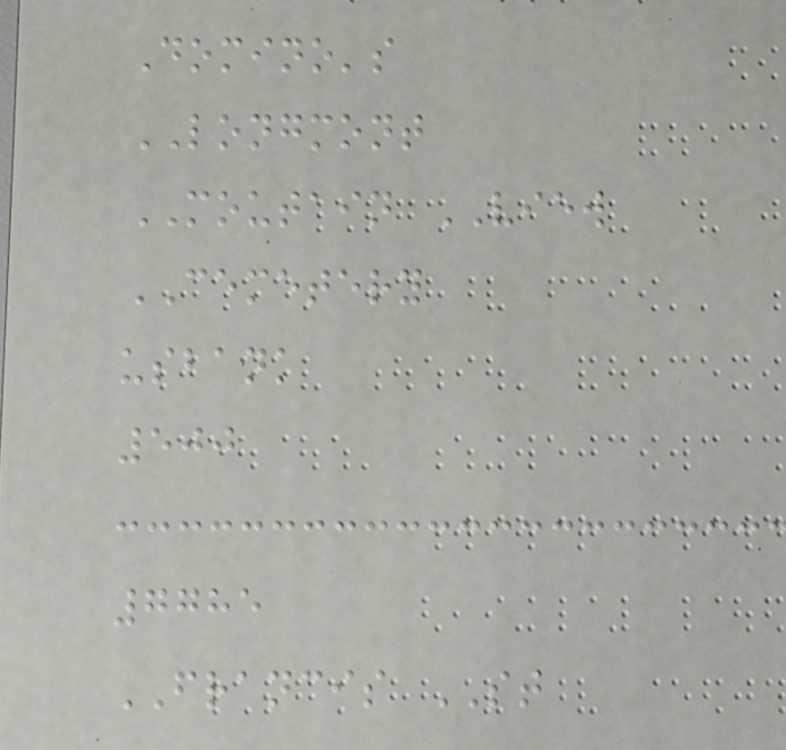Domino's
LONGMONT
MOUTAIN VIEW
CEMETERY
usbank
500
7785
FRANCIS ST
